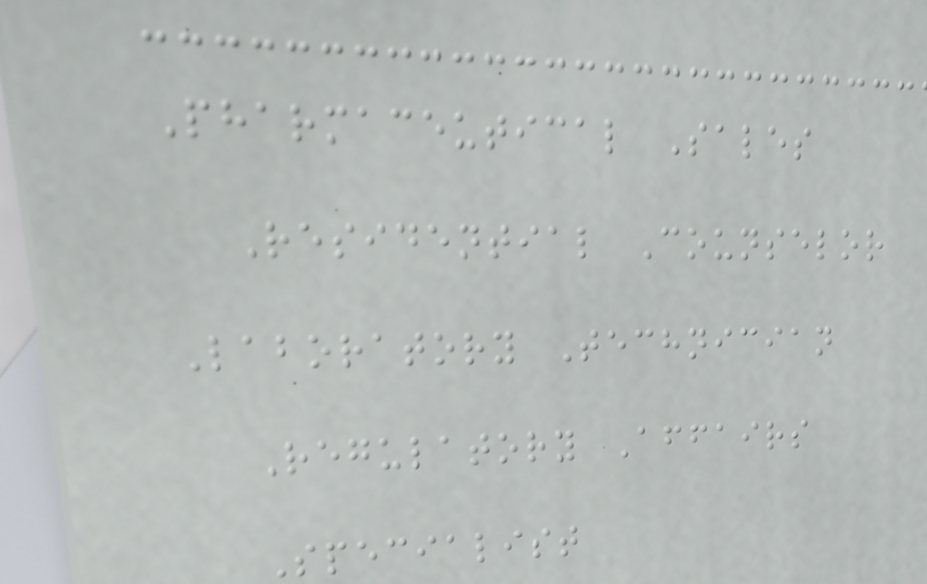Pharmaceutical Sales
Residential Counselor
Laboratory Technician
Regulatory Affairs
Specialist
